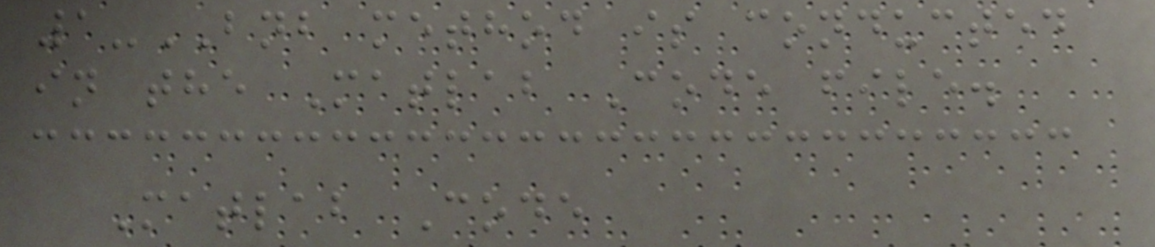1-BNB method is conducted
in the Matlab Code file.
Matlab Code
